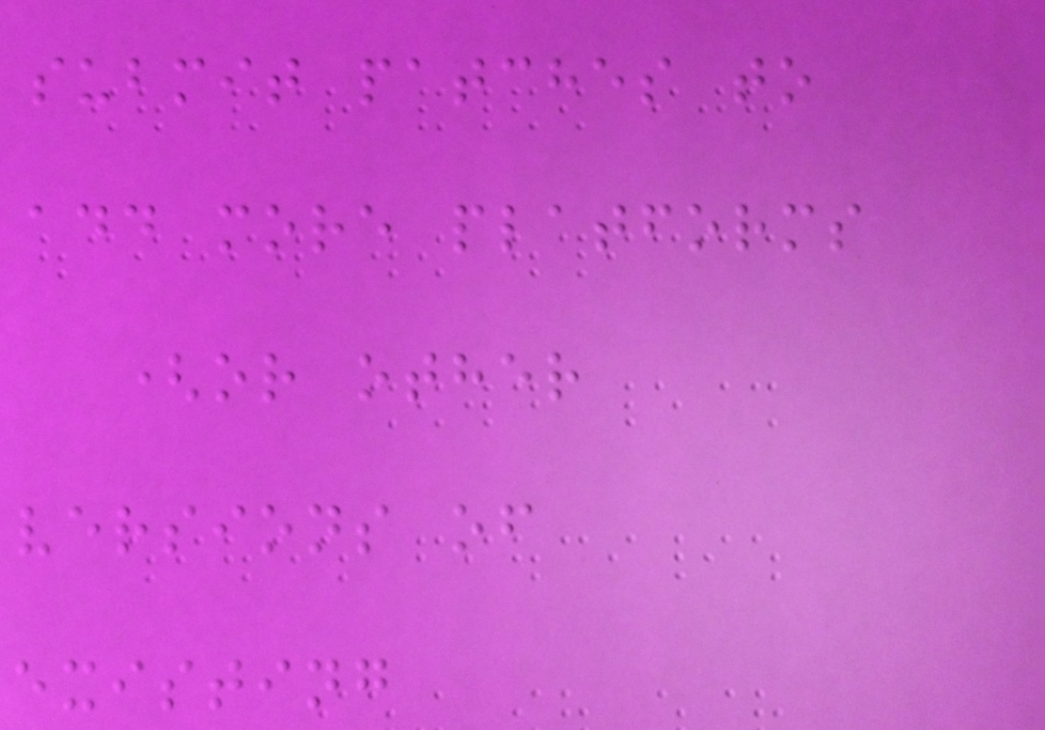submit patches to
add more platforms
(or other
versions of
existing
